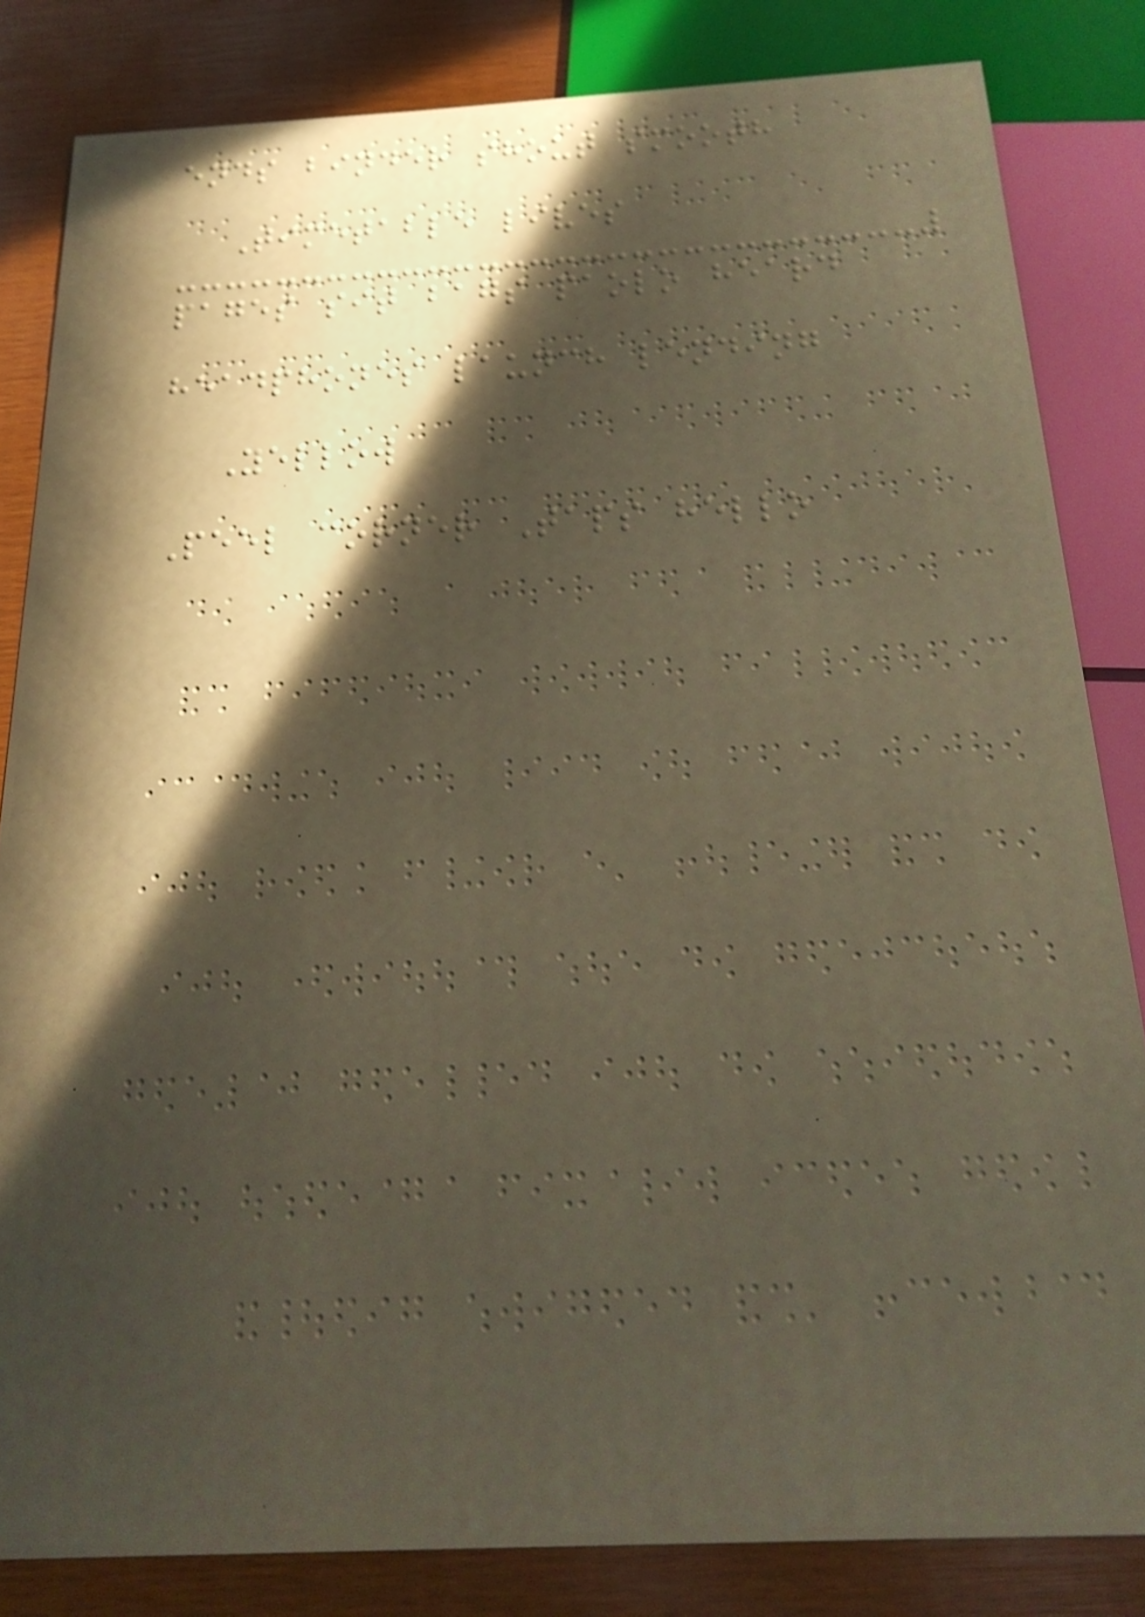ends binder shout smooth
Timetable lives
pages sit bags paolo heard
headphones launch lending
Yellow
Peel corner Taps hello
